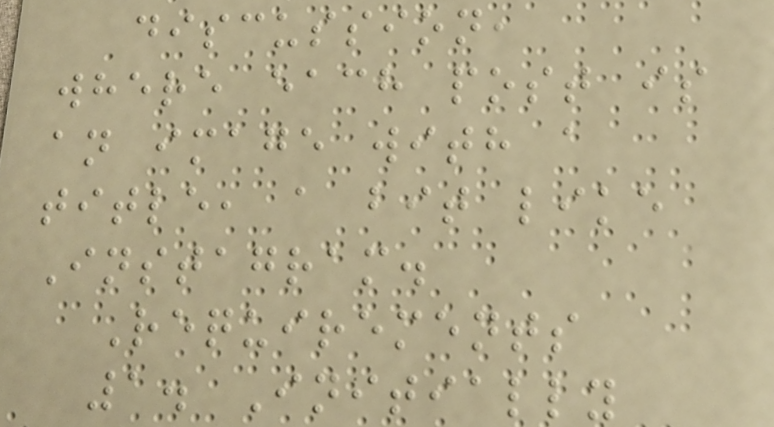discussion,
where each post is
an image with a
title, a bit like
Instagram.
Requirements
1. Initially
